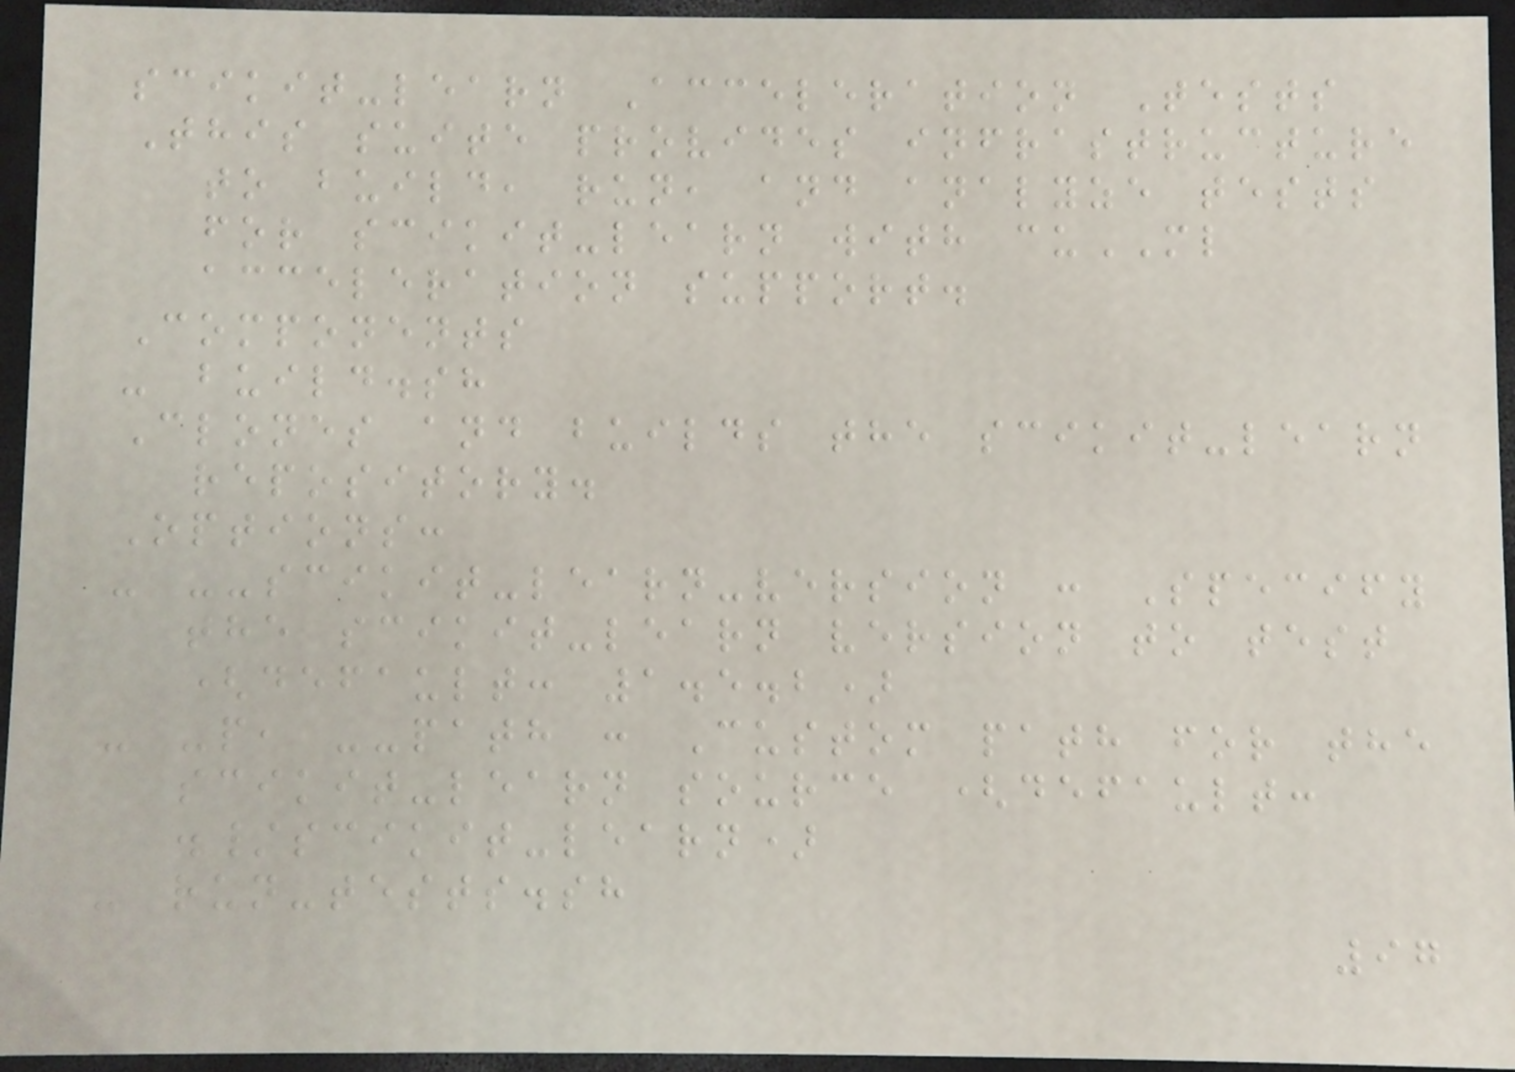scikit-learn Acceleration Tests
This suite provides infrastructure
to build, run, and analyze tests
for scikit-learn with cuML
acceleration support.
Components
- build.sh
Clones and builds the scikit-learn
repository.
Options:
- --scikit-learn-version : Specify
the scikit-learn version to test
(default: 1.5.2)
- -p, --path : Custom path for the
scikit-learn source (default:
./scikit-learn)
- run-tests.sh
97
